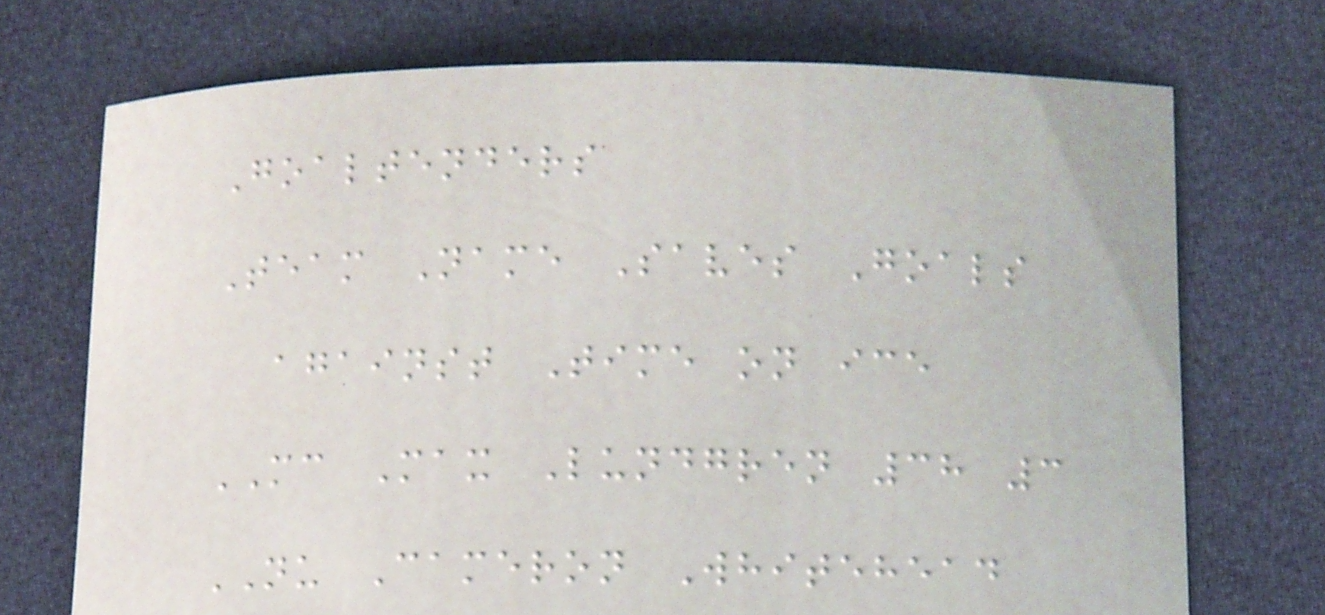Goaltenders
Team Name Saves Goals
against Time on ice
MC Max Lundgren 38 3
NU Cameron Whitehead
